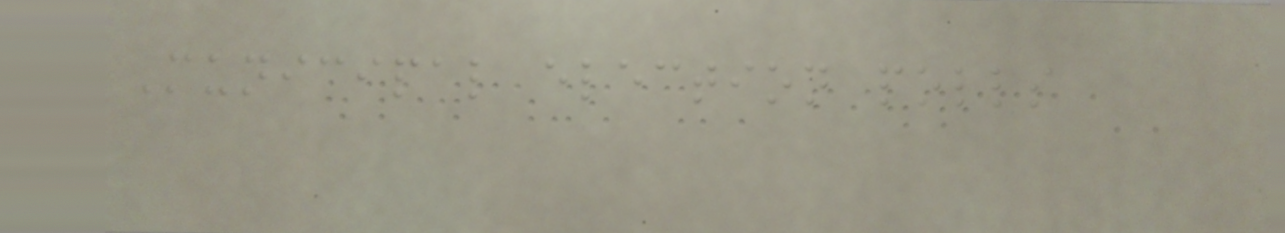Municipal election polls
